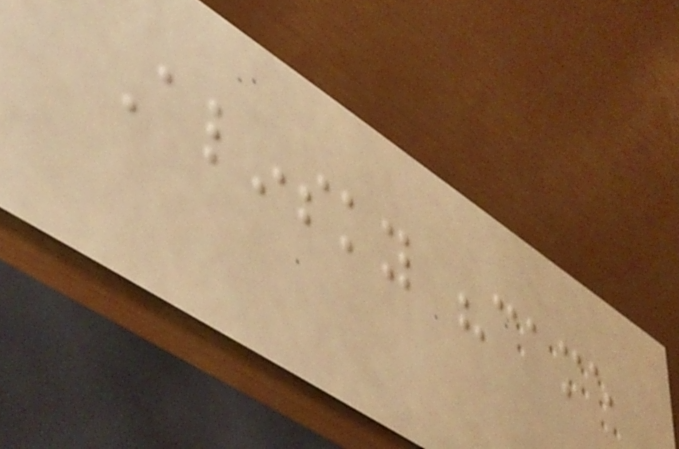Alinsky "came
